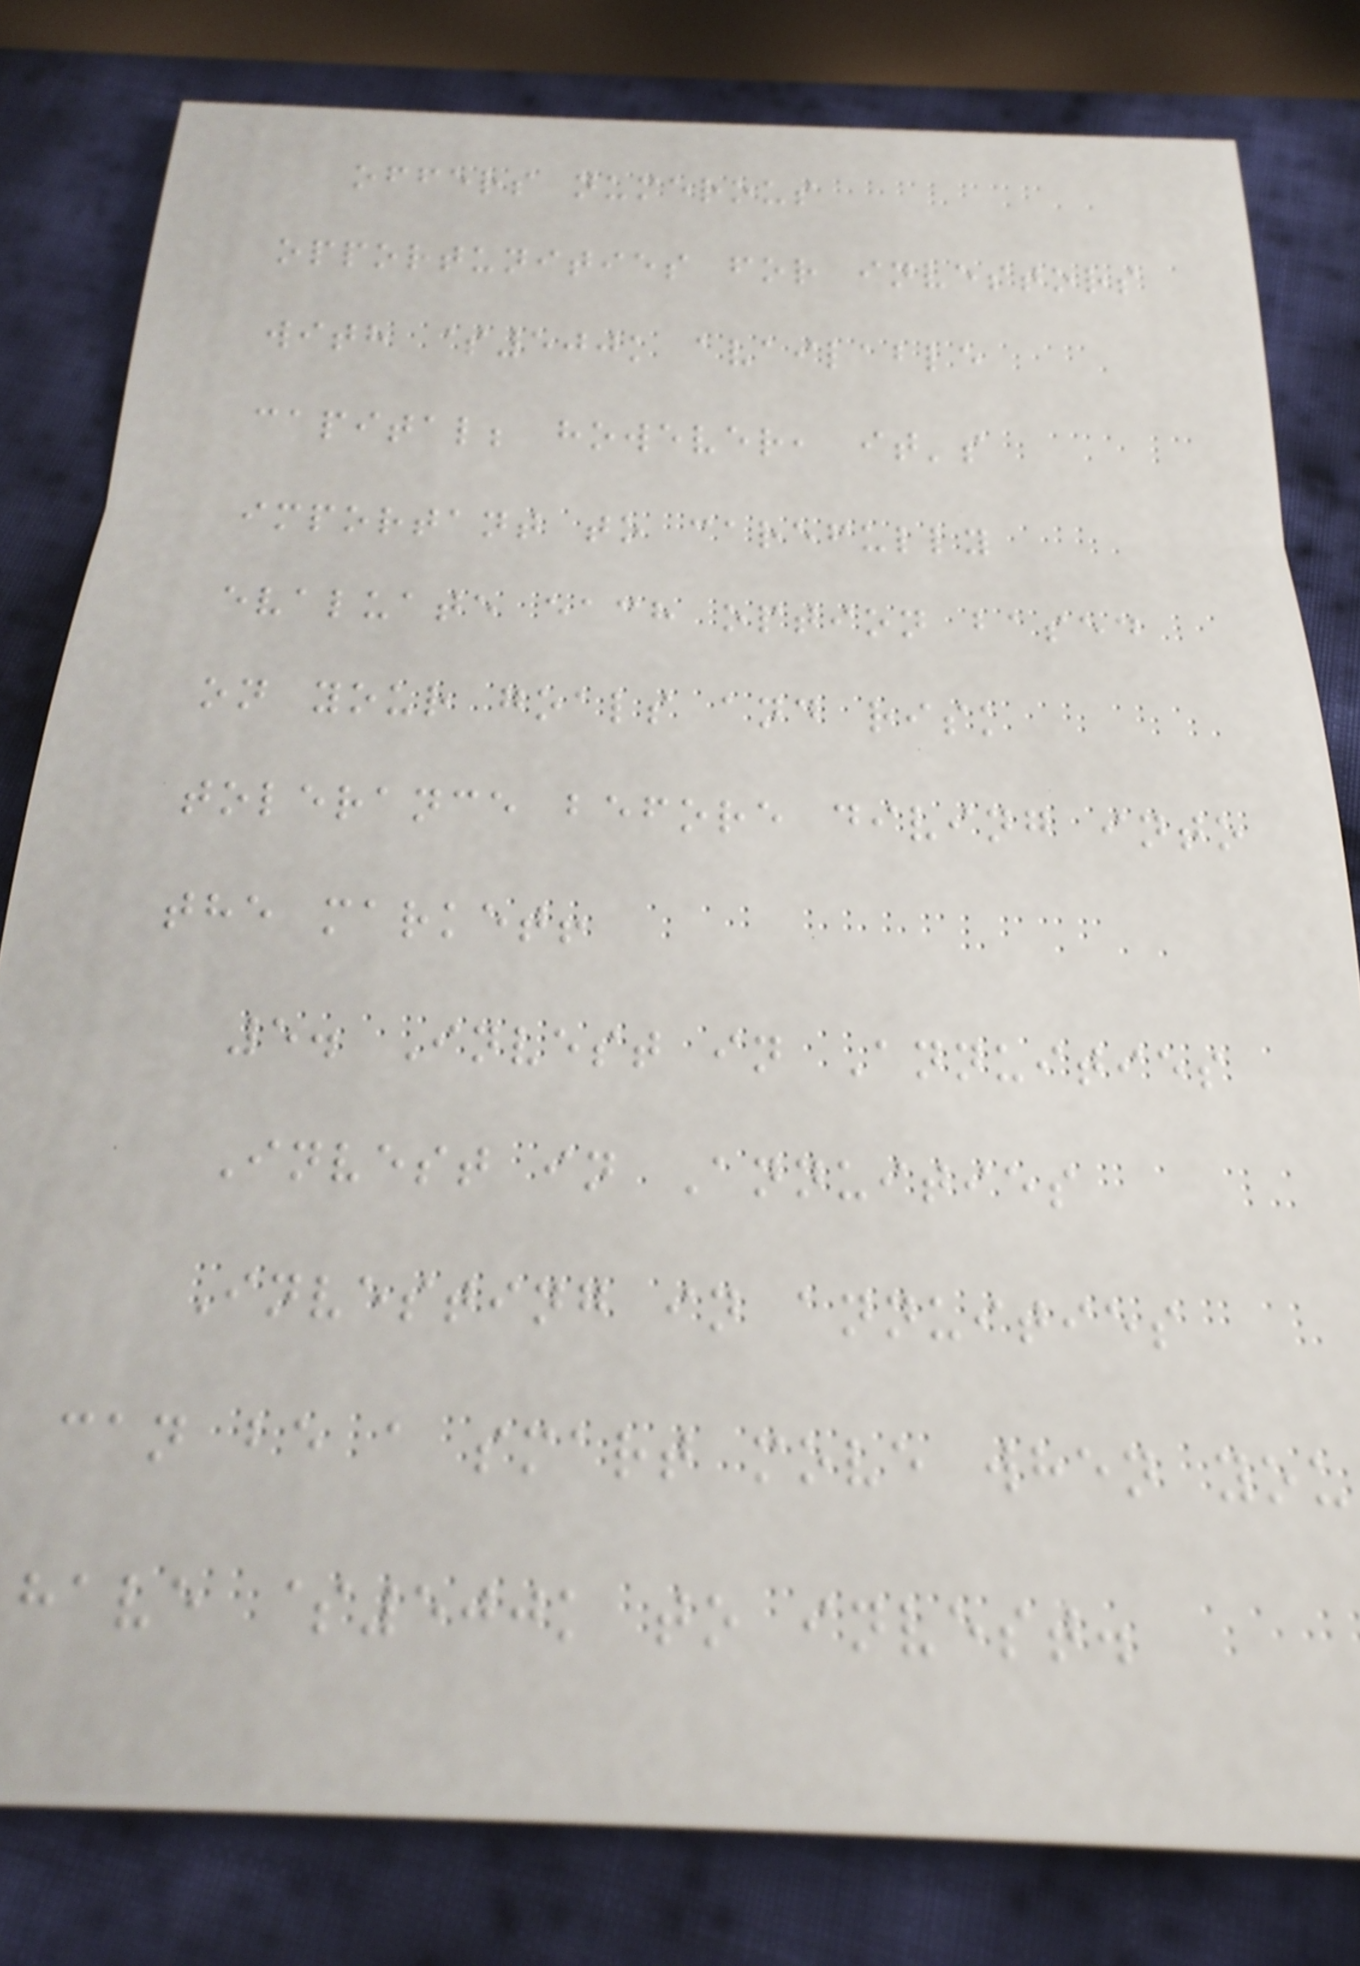offers numerous
opportunities for investors
with $500k available
capital; however, it's
important to carefully
evaluate each option based
on your goals and risk
tolerance before diving into
the market!
5. Invest in Annuities
Invest in Annuities
Investing in annuities
can be a smart move when you
have $500k to invest.
